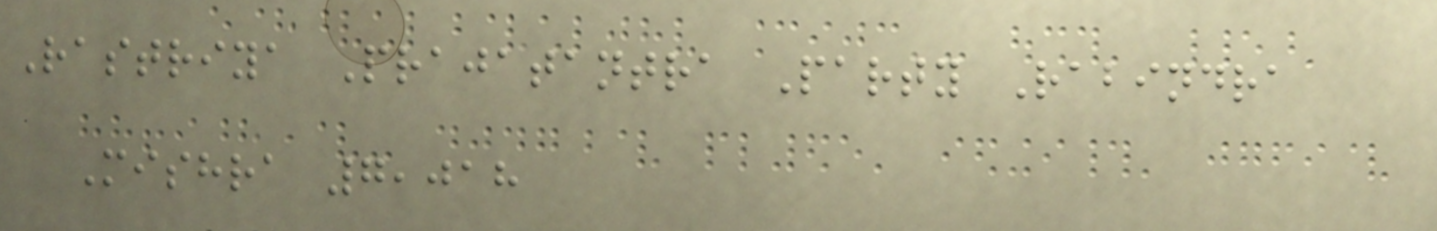Rastriya Prajatantra Party Rabindra
Mishra 7,018
